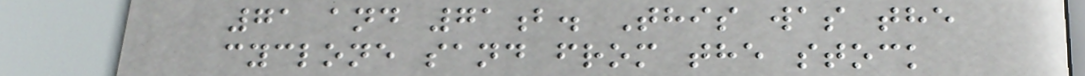71 and 71b. This was the
cyclone sand from the stock
